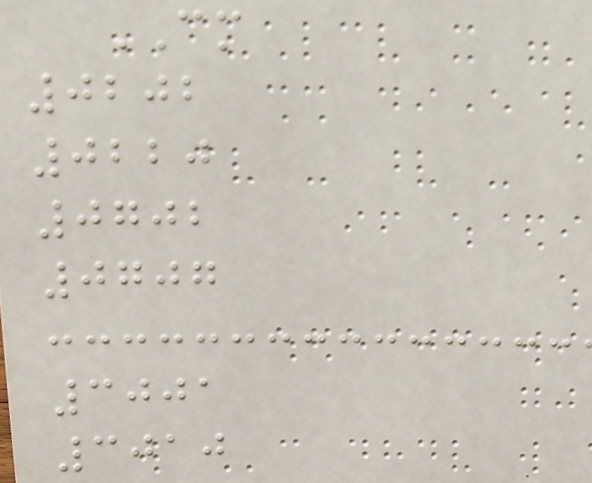CM
0202
0220
0702
0707
3001
3010
